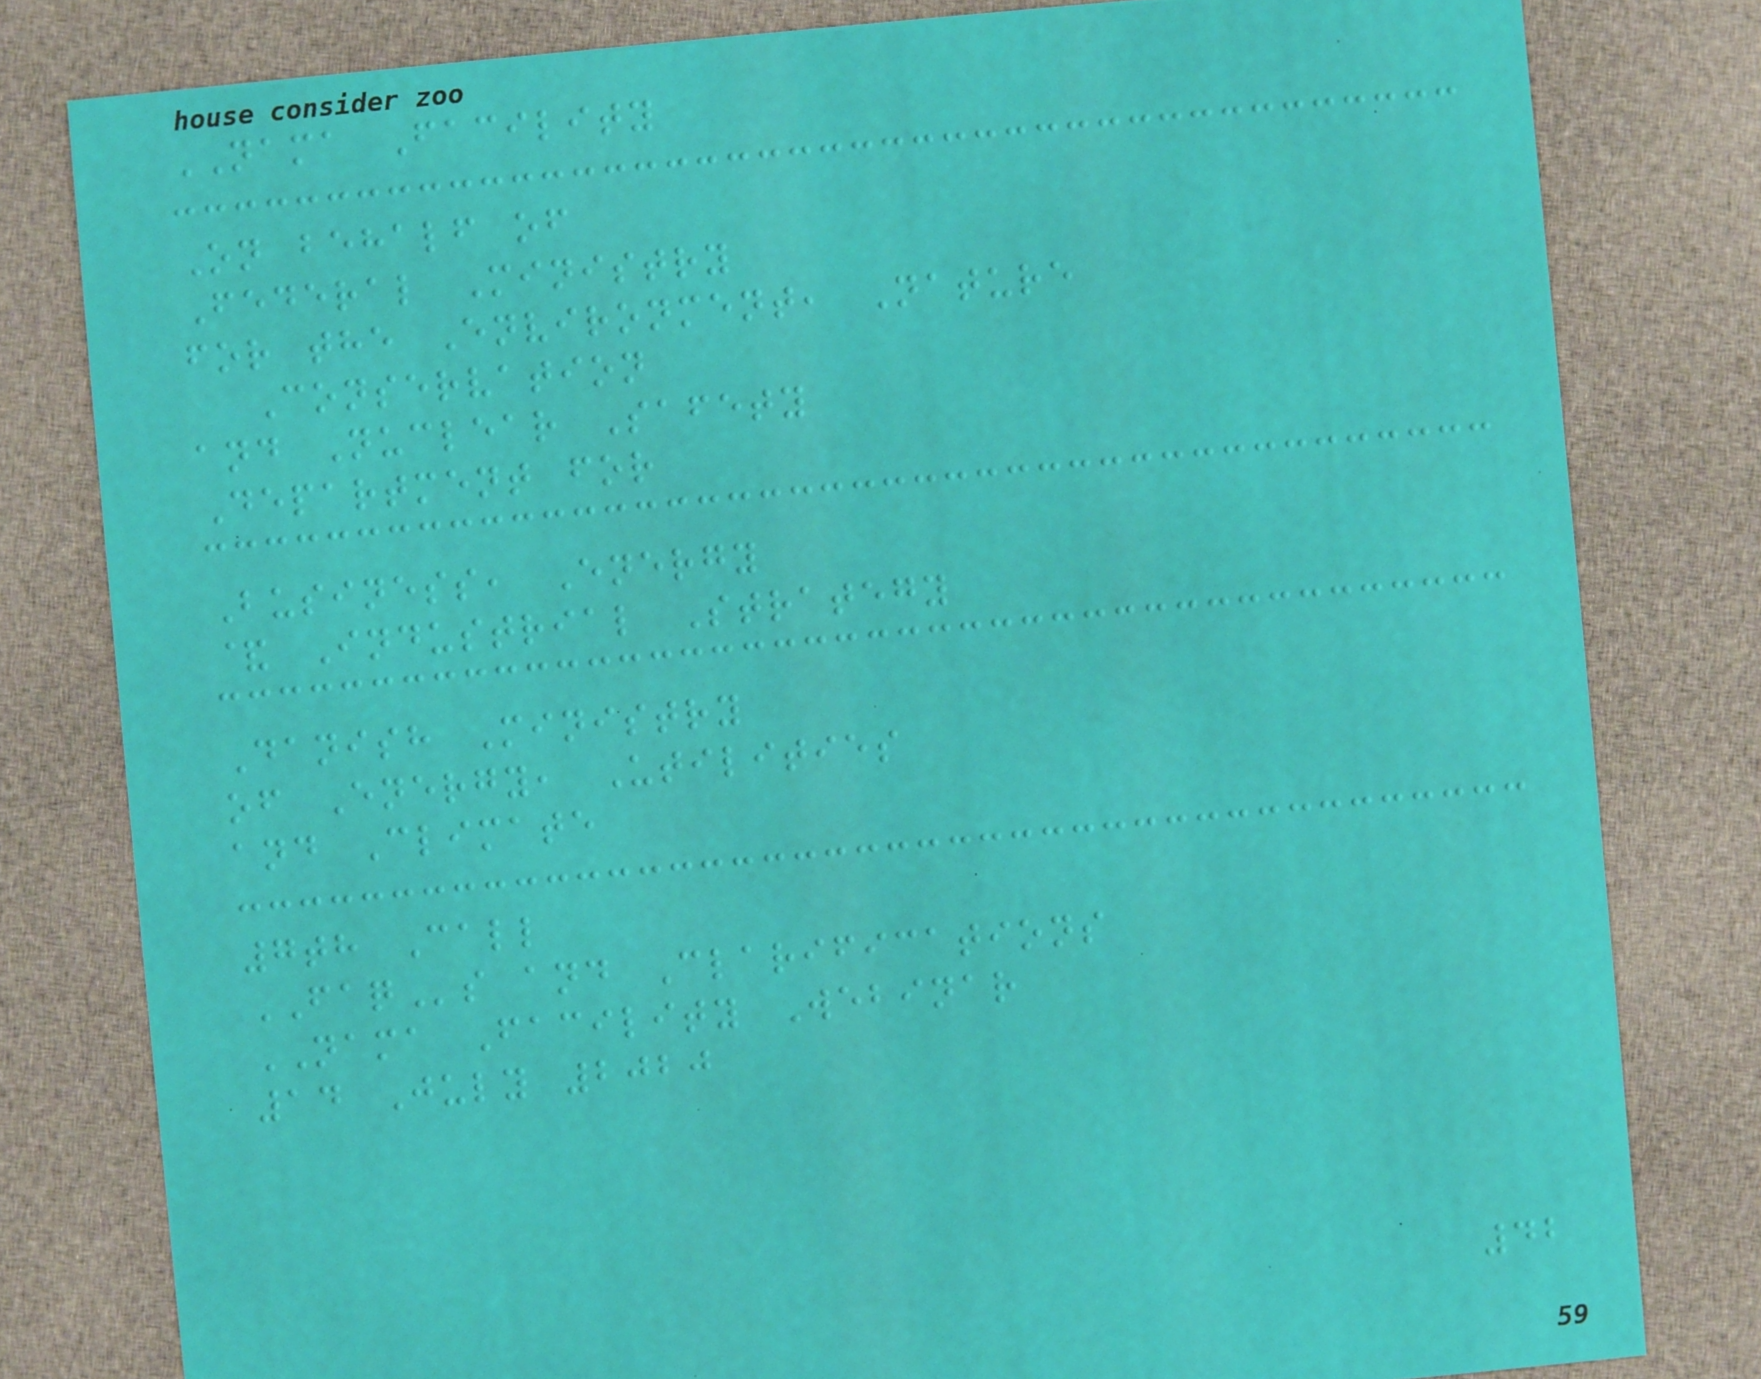NAMA Facility
On behalf of
Federal Ministry
for the Environment, Nature
Conservation
and Nuclear Safety
Department for
Business, Energy
& Industrial Strategy
Danish Ministry
of Energy, Utilities
and Climate
7th Call
FAQs and Clarifications
NAMA Facility Webinar
14 July 2020
42
